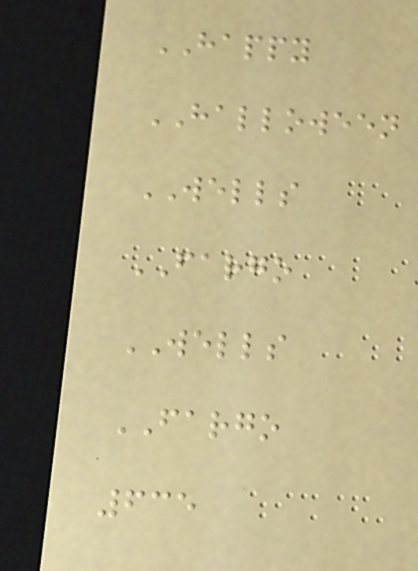HAPPY
HALLOWEEN
WELLS
FARGO
WELLS
FARGO
635
